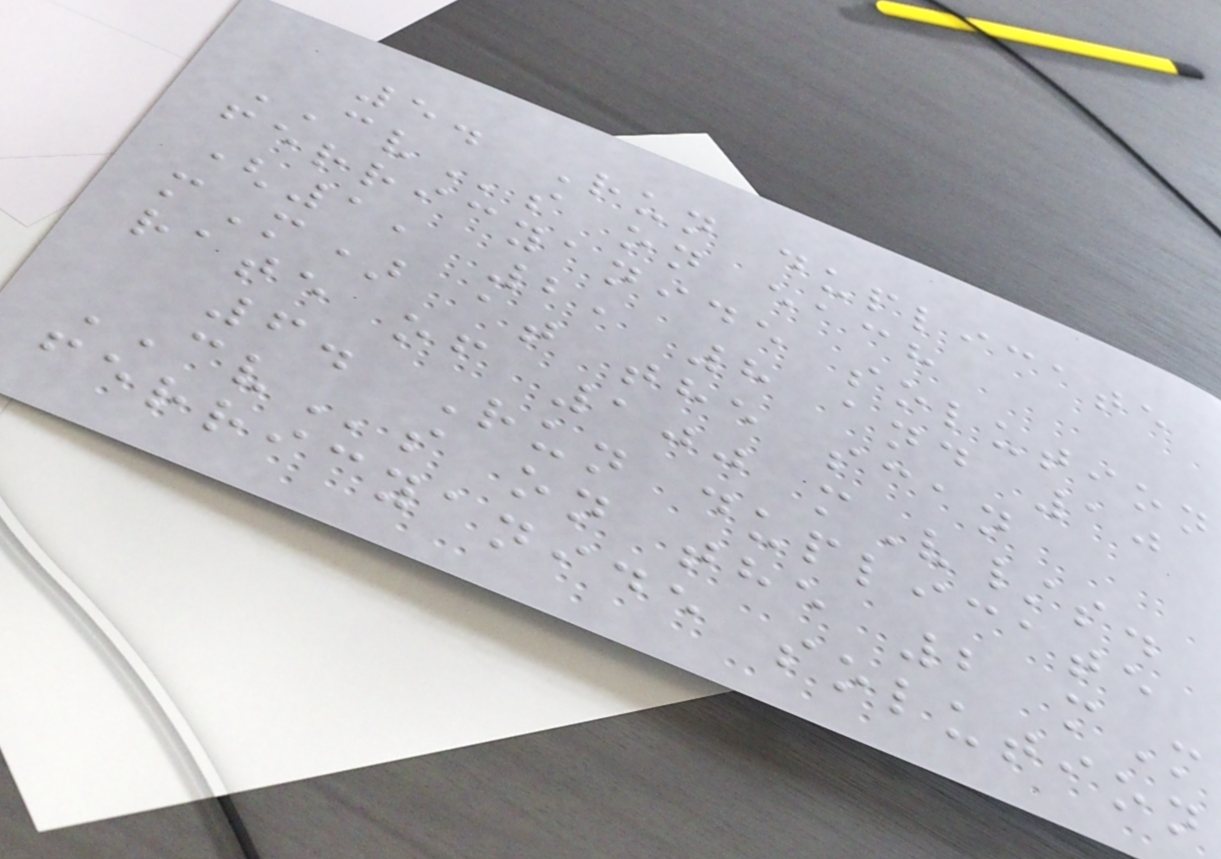5. Run duplicate
CVs on each
ferricyanide solution
(1, 2, 8 and 10
mM) at the scan
rate of 100 mV/s.
6. Run duplicate
CVs on the 2 mM
ferricyanide solution
